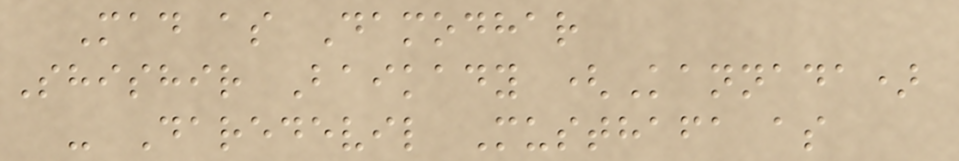Mad as Damodhar
Shishir Baikady (Kannada)
- Daredevil Musthafa as
